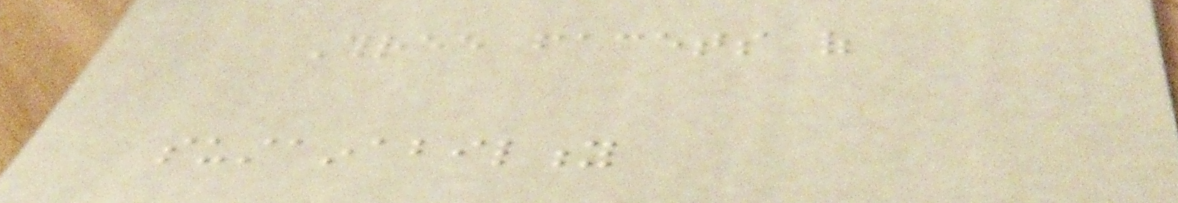Three facets of
sustainability
